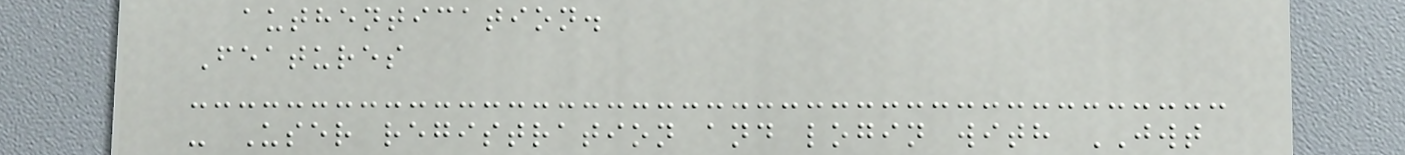authentication.
Features
- User registration and login with JWT
